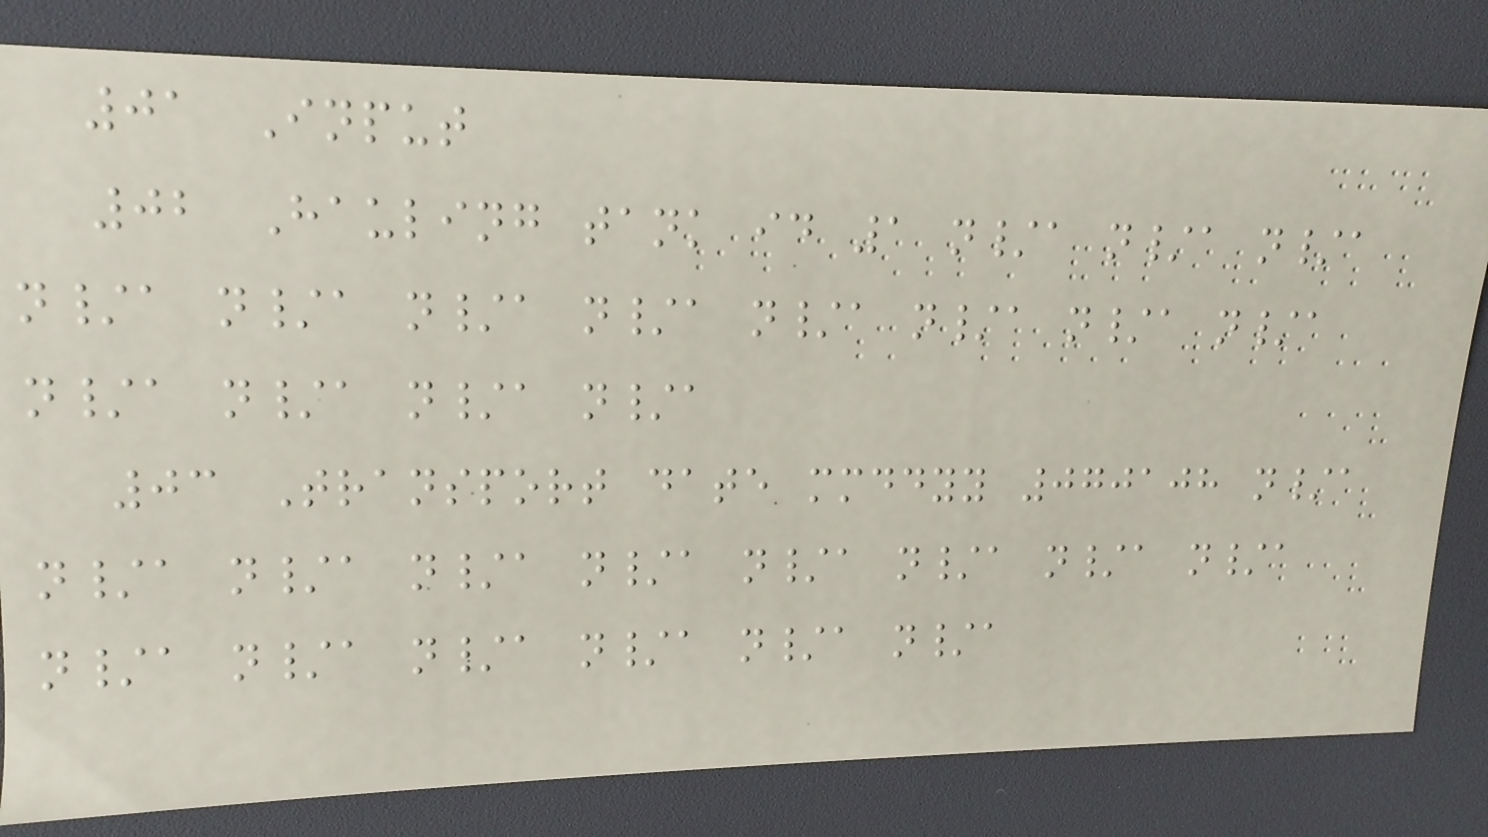01 Input
02 Hauling tank id 1 n/a n/a n/a
n/a n/a n/a n/a n/a n/a n/a n/a
n/a n/a n/a n/a
03 Transport date mmddyy 070108 n/a
n/a n/a n/a n/a n/a n/a n/a n/a
n/a n/a n/a n/a n/a n/a
